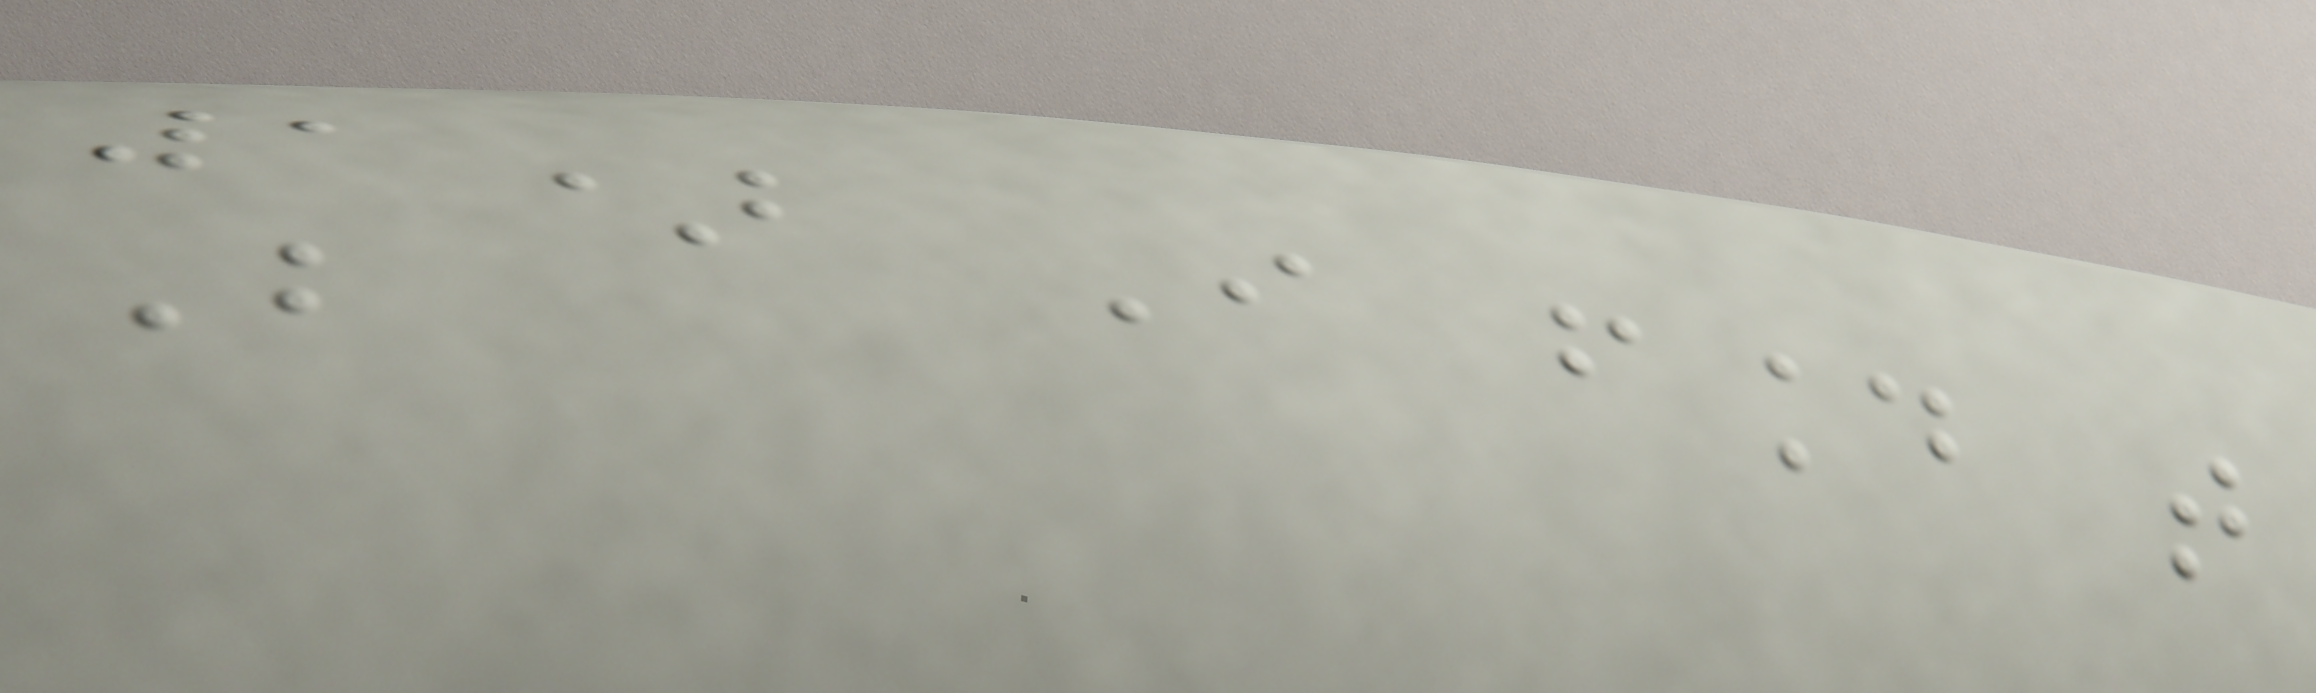1) I found that
But
